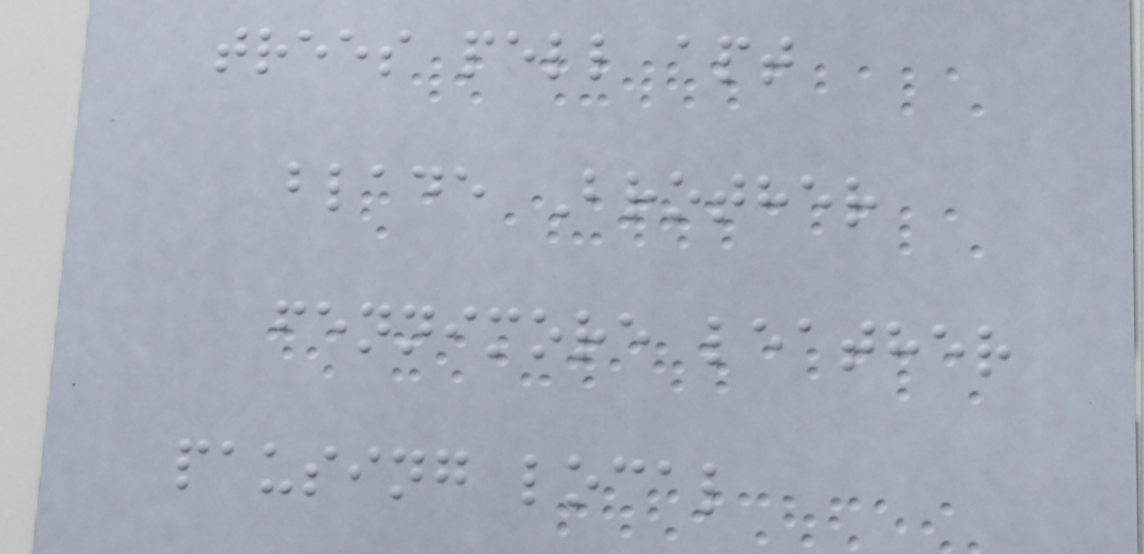trees pell apt
blade Brother
fennimore leather
pausing local
